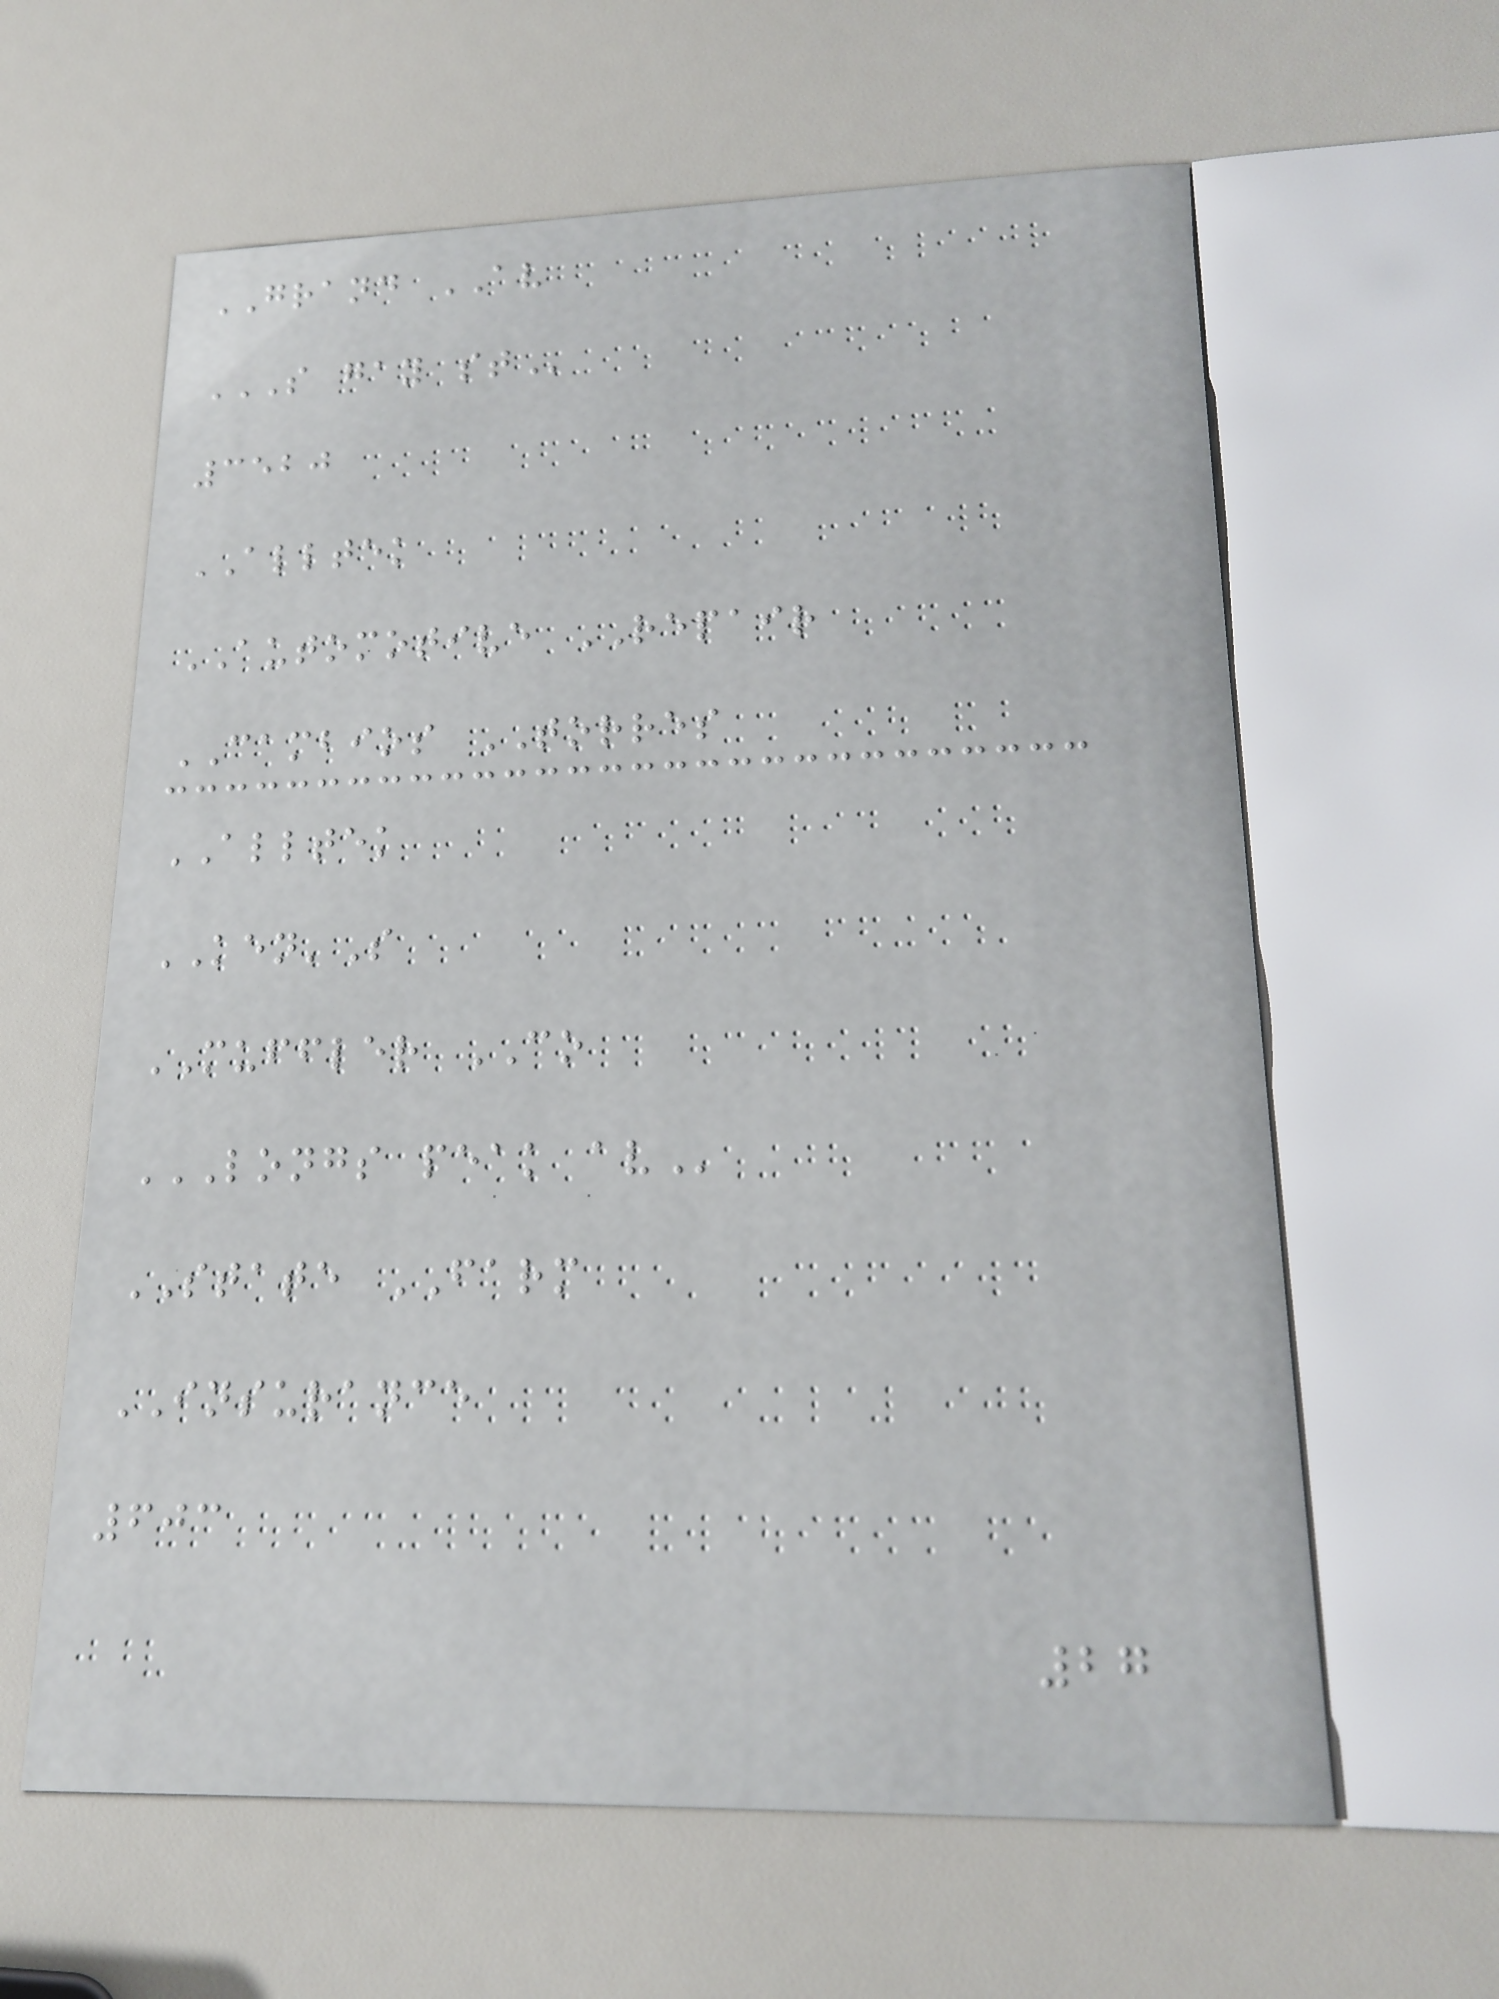GRAND AV
S GAY ST
3520
ALLTEK
AUTOMOTIVE REPAIR
CAMBIOS TORRES
ALLTEK
KEN'S
MUFFLER CO
LONGS PEAK AV
STATE FARM
INSURANCE
603
27
